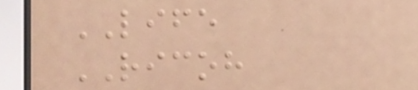LIFE
RICOH
